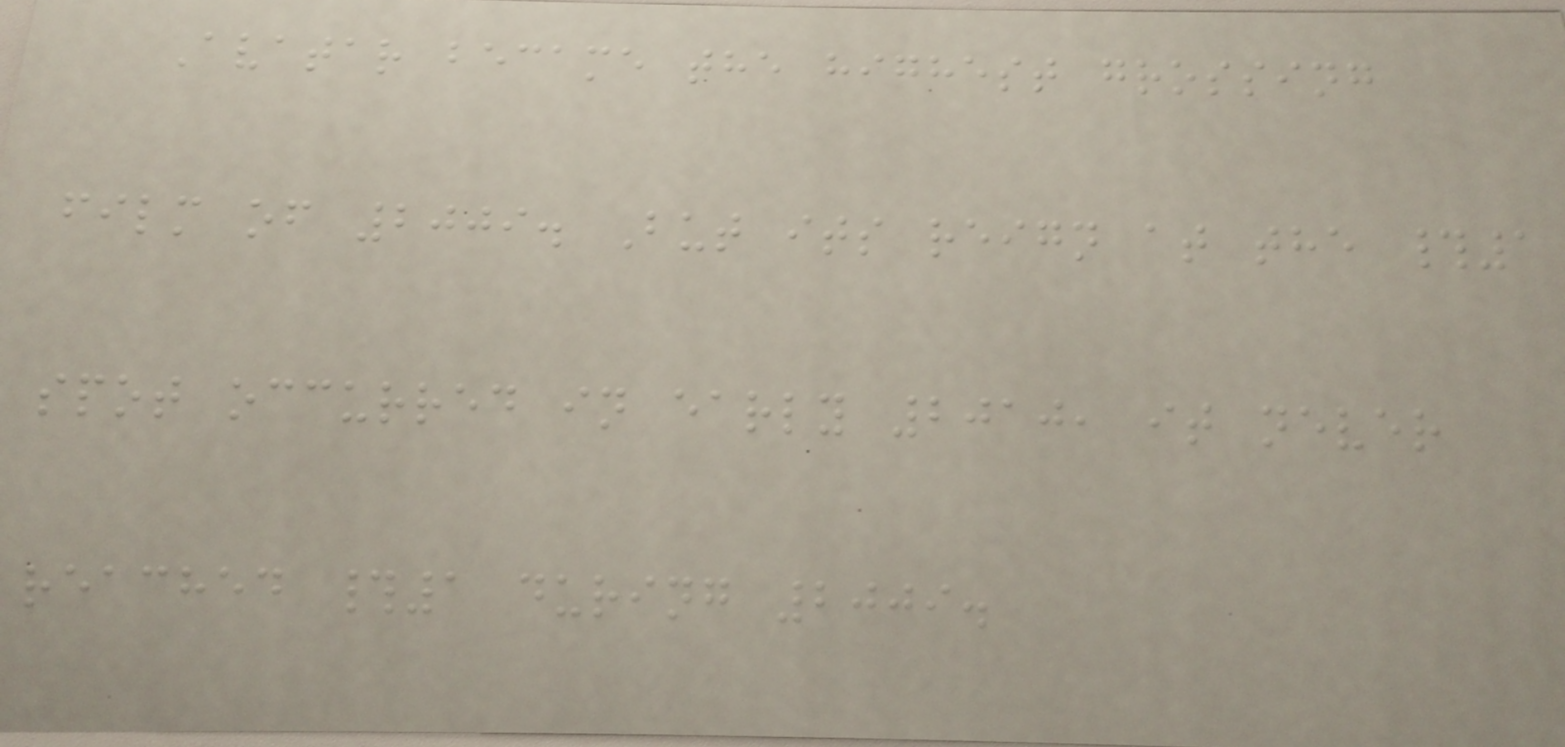Avatar became the highest grossing
film of 2009. But its reign at the #1
spot occurred in early 2010, it never
reached #1 during 2009.
